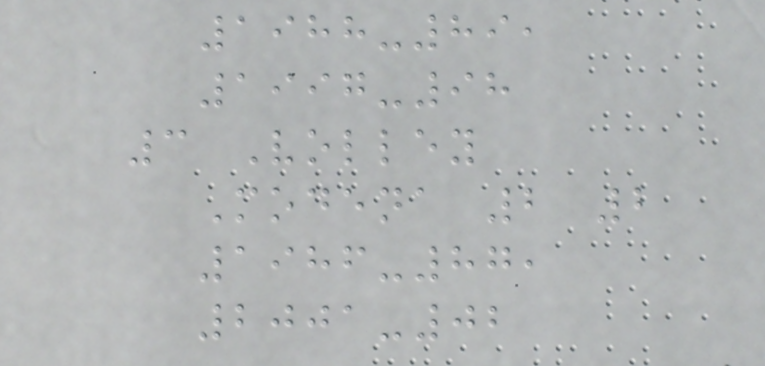1988-89,
1997-98
3 Volley
Modena 2 2
1986-87,
2001-02
